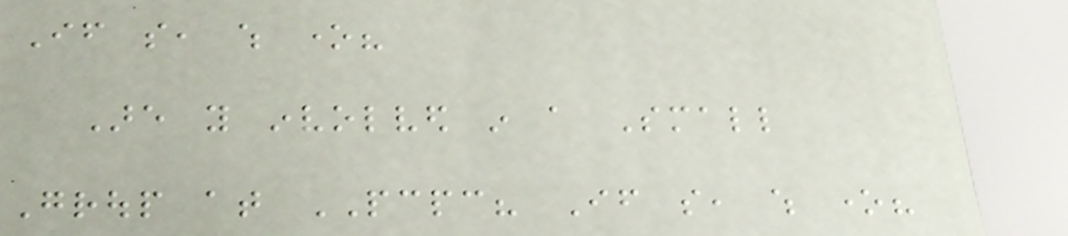If so, which one?
Are you involved in a Small
Group at PCPC? If so, which one?
